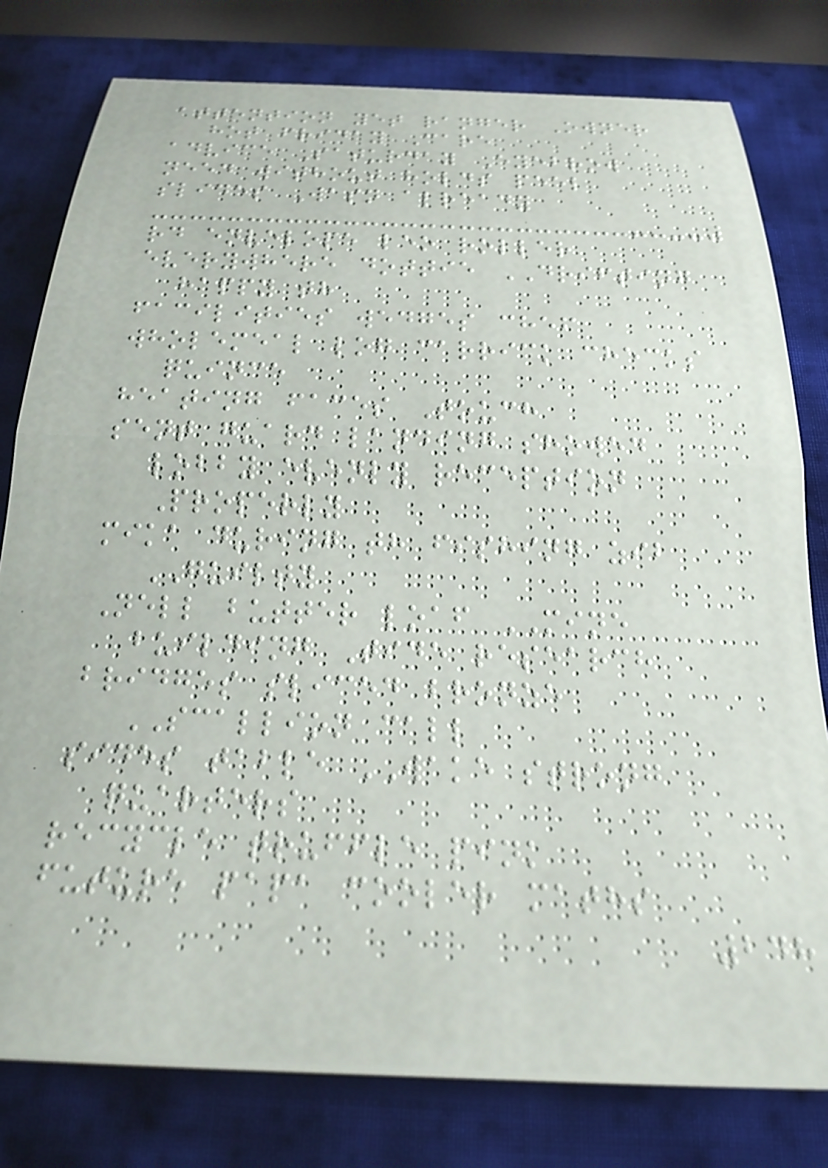attention yet ranger Owner
hot friday Care
advice Saturday Eyebrow
need without holds peel
slides Wasn already
rd envelope leo roller
everywhere dottie DRIFTING
happy th
facilities wedges chef
wholemeal log carrick checks
quince
heating faces Touch
sent guard landing showed
lobby evenly reception
Properly
mika during th fishing zib
GUILTY
Nell butter loaf MINE
building Tide research
bridges sliced bronze
SCALLION call
sides table WAKE strong
quarters
recycle truffle pink
future papa cooler maths
248
